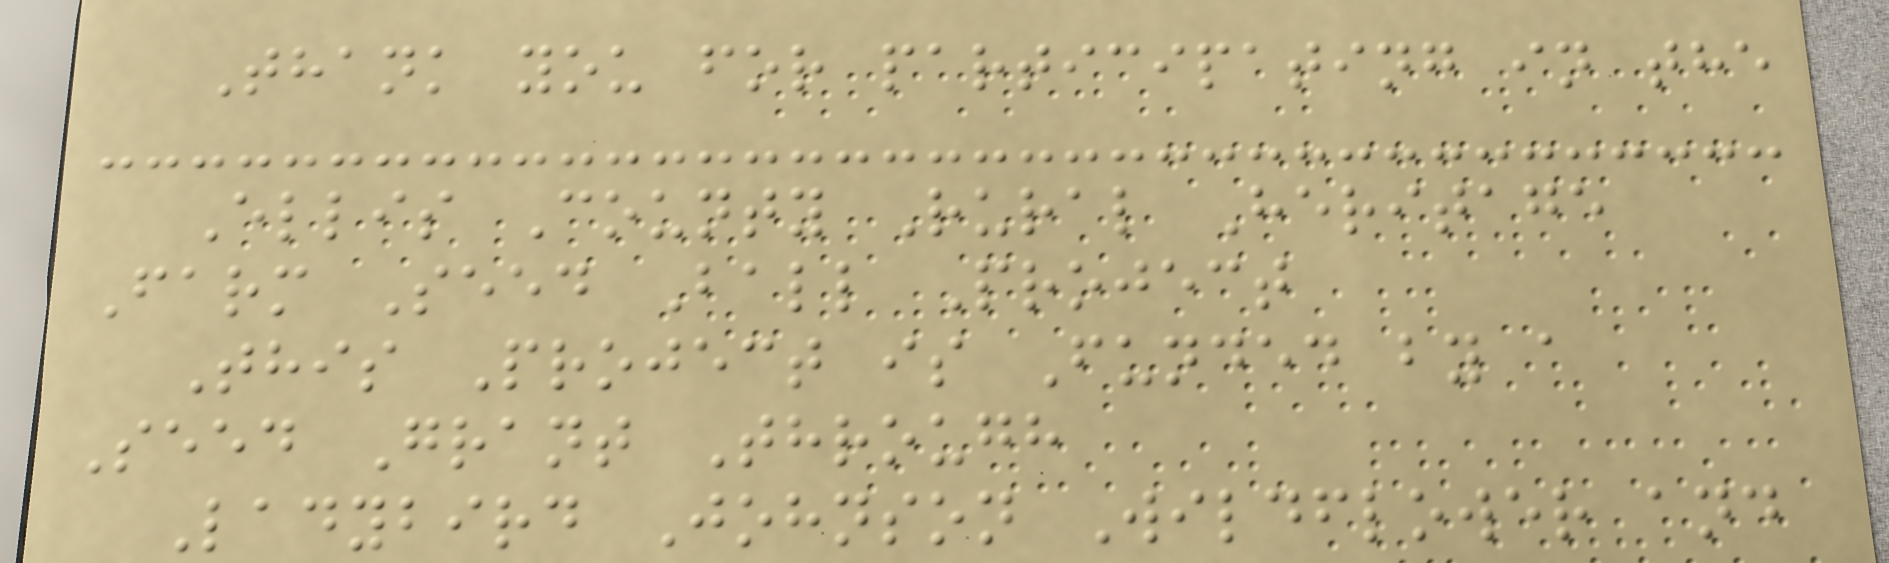Thank you for participating in the
Ellis County Rural Heritage
Farm Seed Ball Project
This Project is Funded by a
Seed Grant Through
Ladybird Johnson Wildflower and
